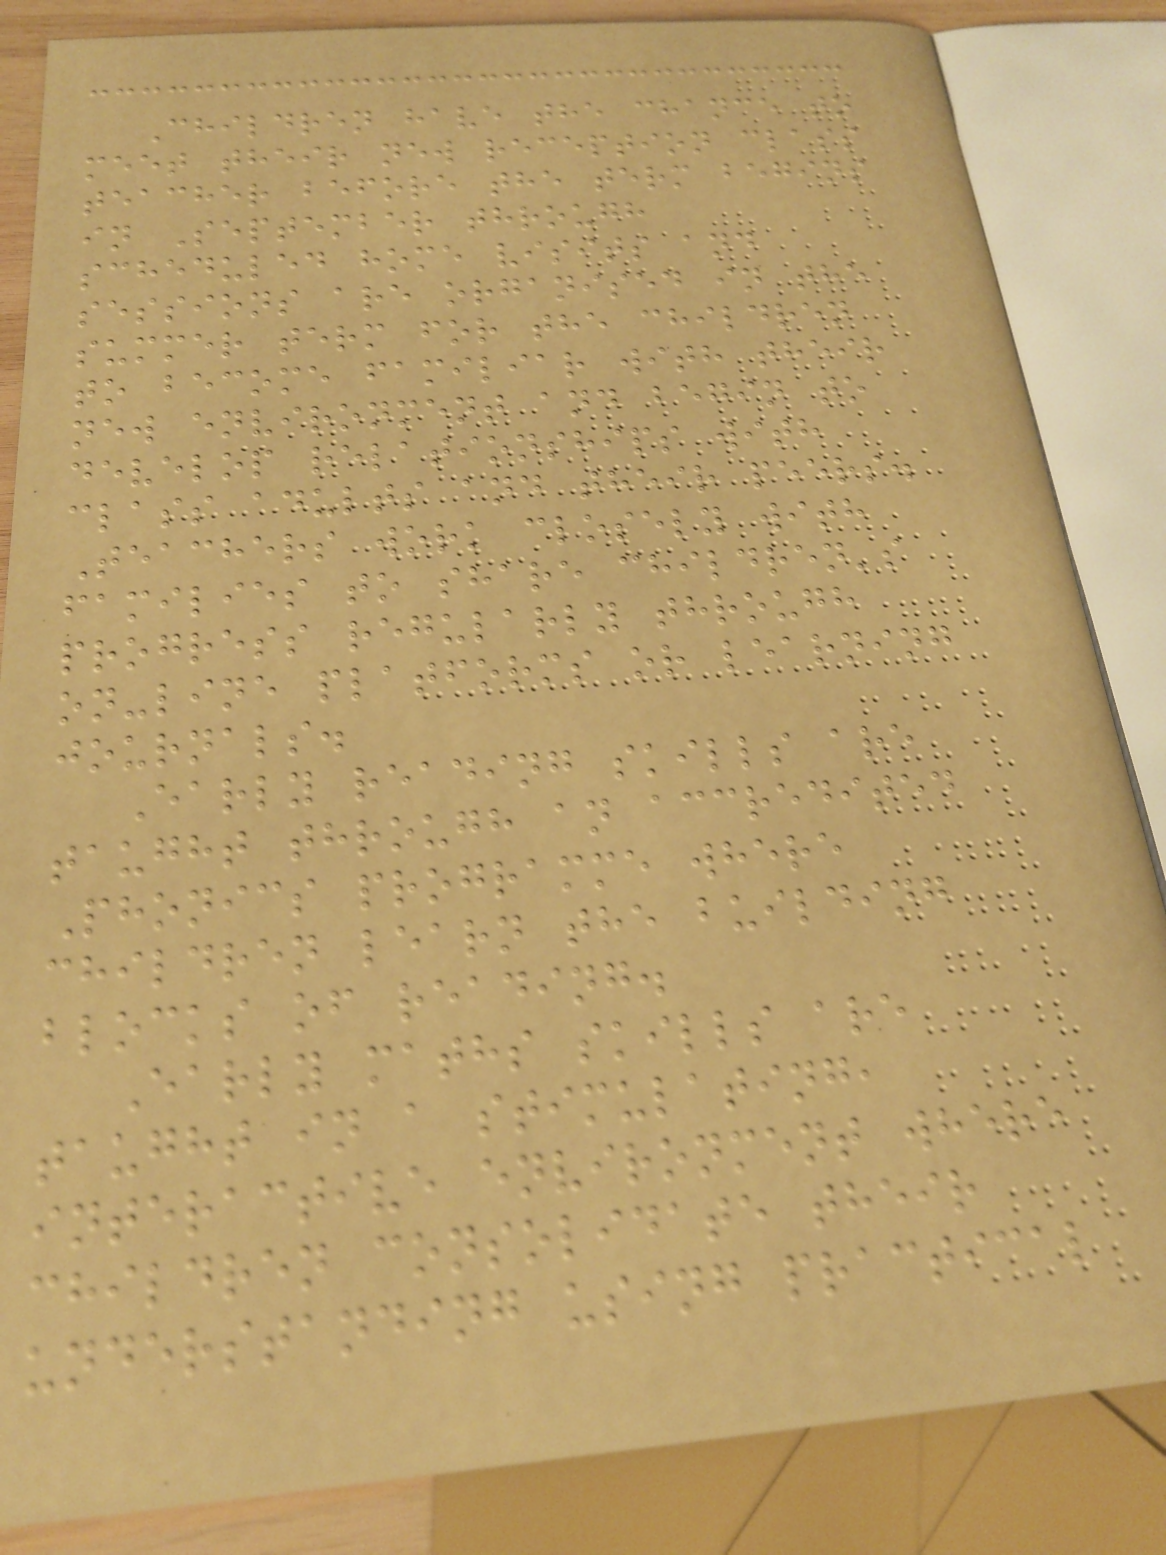Children have the chance to
meet their new reception class
teacher before the term begins
in September through
scheduled home visits and
sessions are organised in the
summer term for the children
to become familiar with their
new environment and begin to
develop relationships with
class adults and their peers.
Teachers work closely with
families to share children's
progress regularly through
on-line platforms or learning
journals.
Early reading skills are
taught through an accredited
Phonics programme where
children learn the building
blocks of reading.
Early maths skills are
taught in a stimulating,
interactive environment where
children consolidate their
understanding using practical
